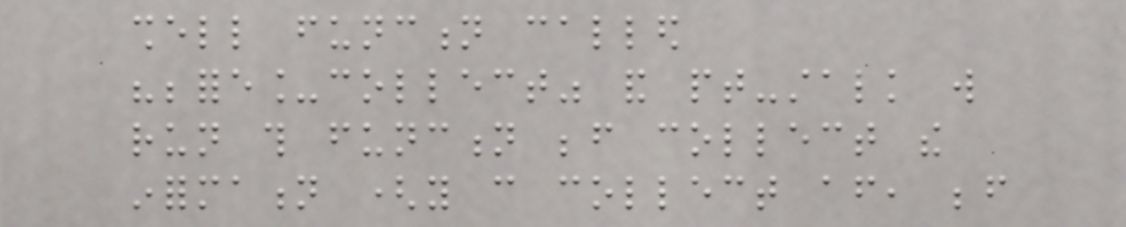shell function called
"before_collect" and pt-stalk will
run this function before collect the
information (you can collect after, before
